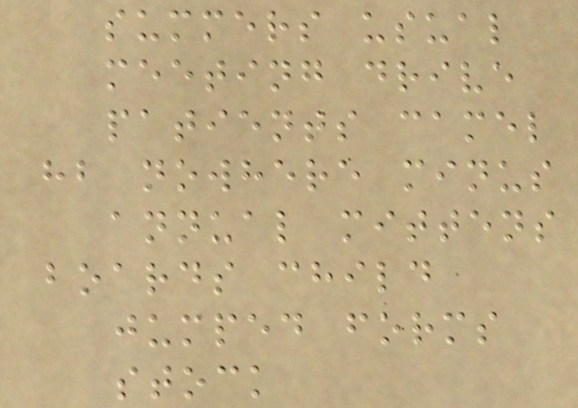summers usual
meeting drive
patients camel
hb nowhere minus
annual mittens
boards child
jumped forms
stock
